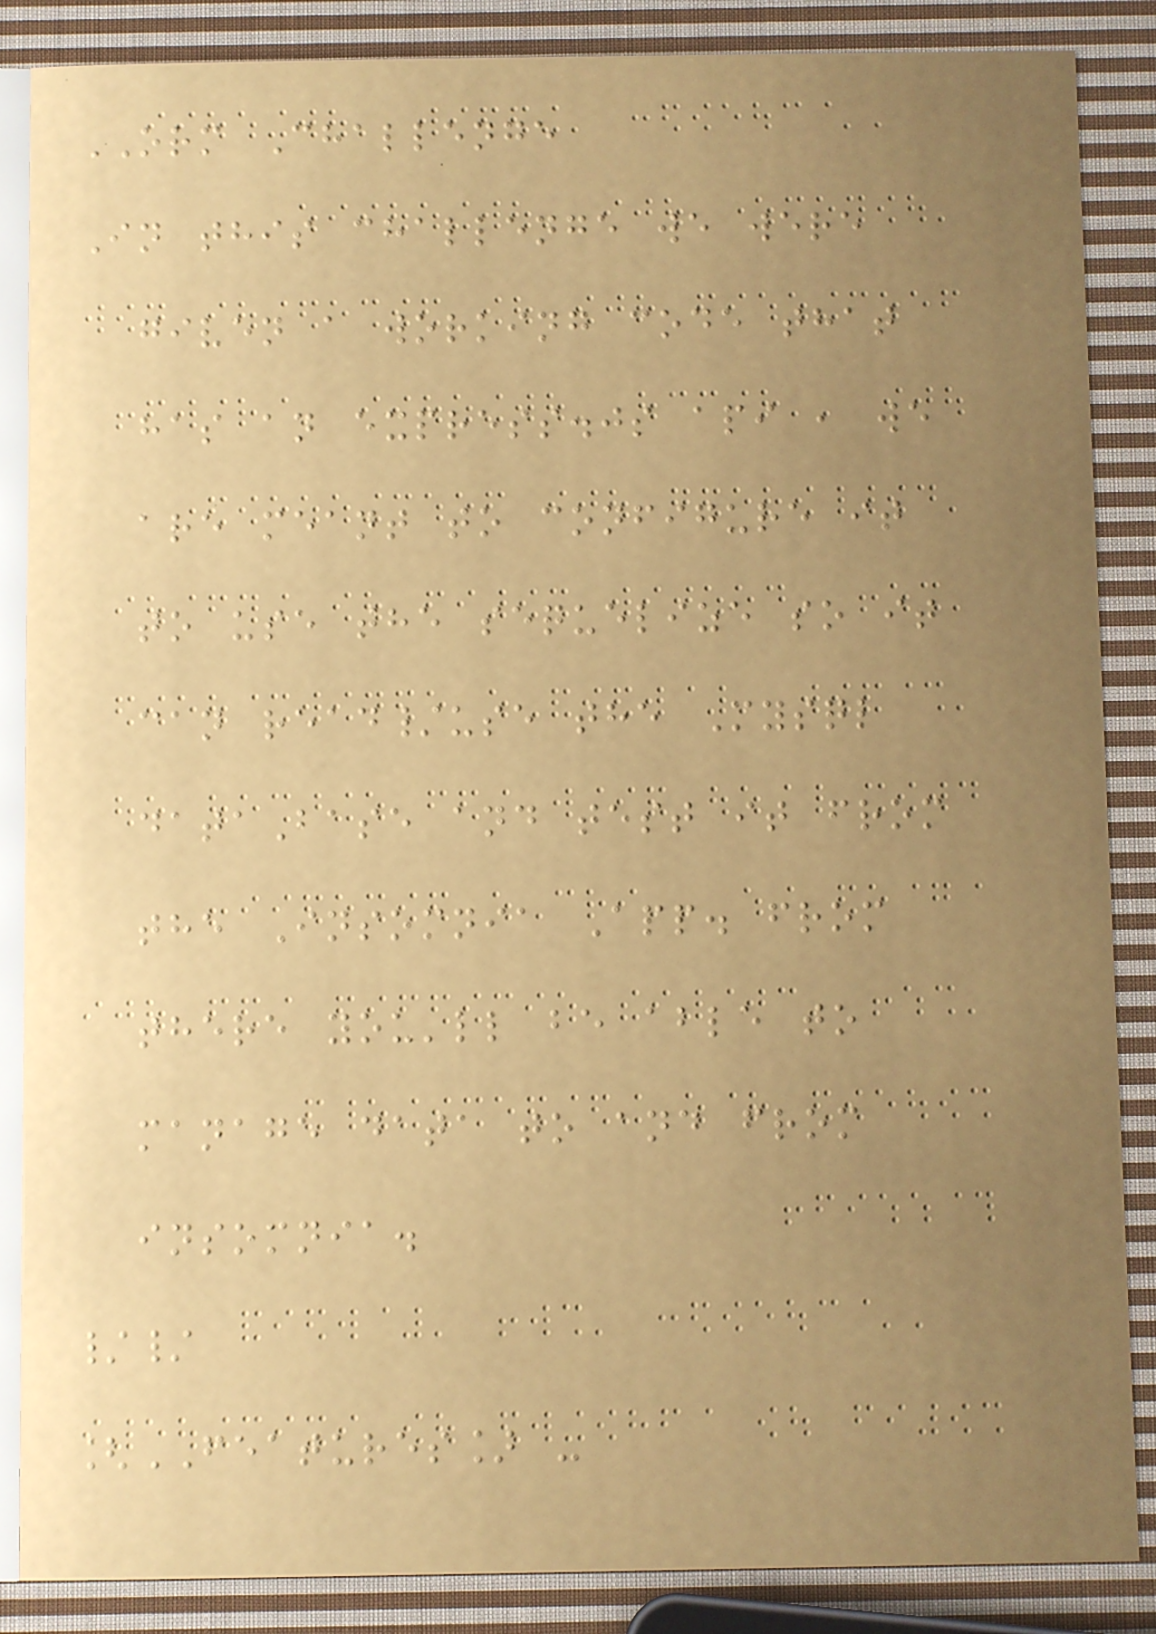ORM Challenge
In this challenge we were
given a working code that
has an express.js api , we
are meant to configure it
to use the sequelize so it
can read/use the Mysql
dataBase and test it from
the Insomnia App. from
there you'll be able to
manage data to and from
insomnia.
//
[FEATURES] -
